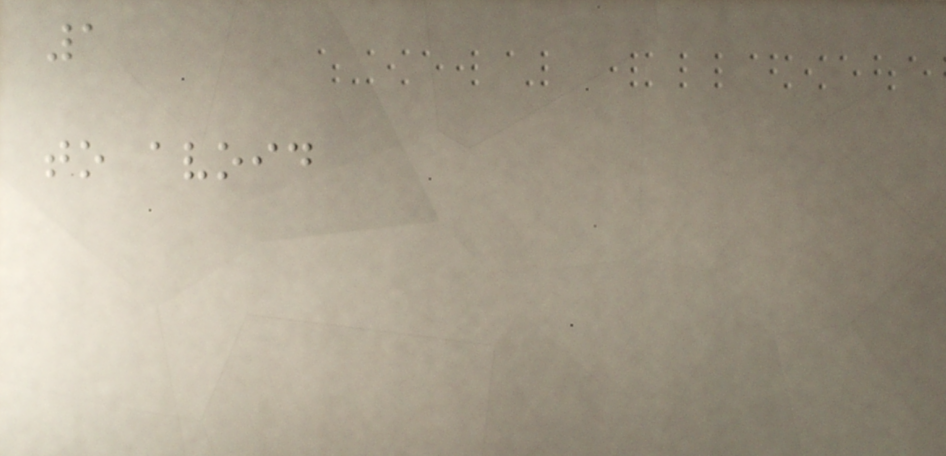1
to avoid
